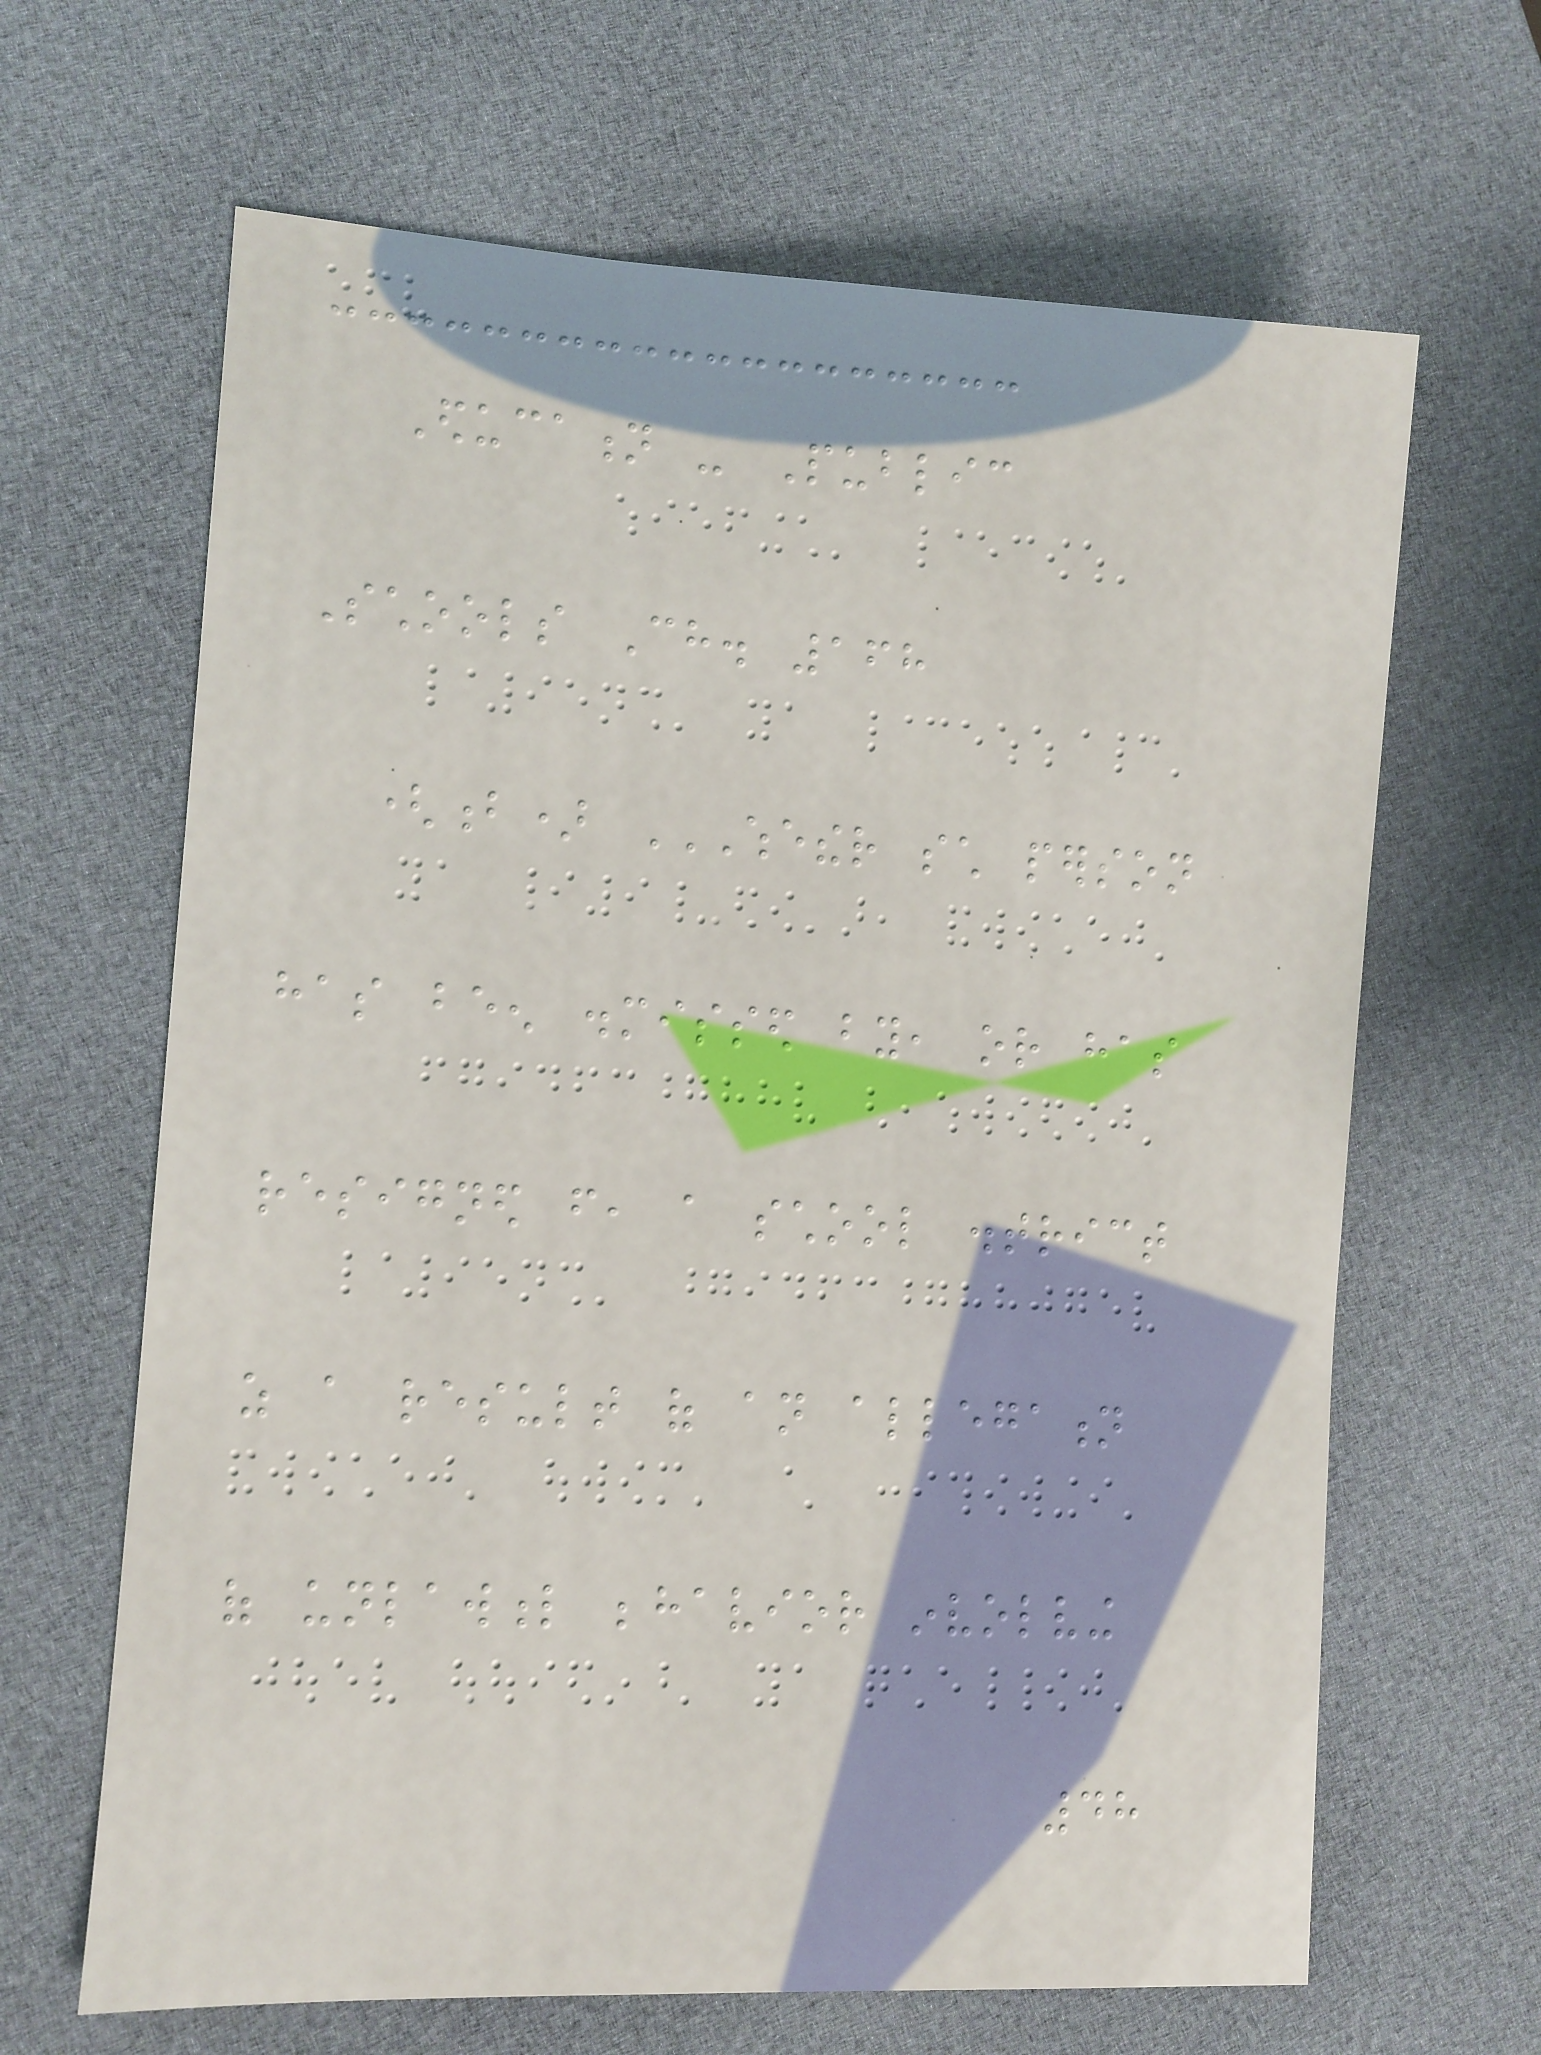Education - Public
Schools Ch. 168
(b) WHETHER SUCH PERSON
HAS BEEN DISMISSED BY, OR HAS
RESIGNED FROM, A SCHOOL DISTRICT
AS A RESULT OF AN ALLEGATION
OF UNLAWFUL BEHAVIOR INVOLVING
48
